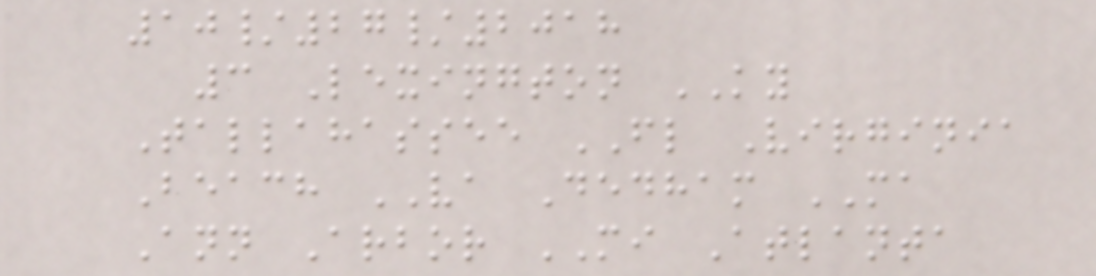10/27/2018
3 Lexington KY
Tallahassee FL Virginia
Beach VA Dedham MA
Ann Arbor MI Atlanta
